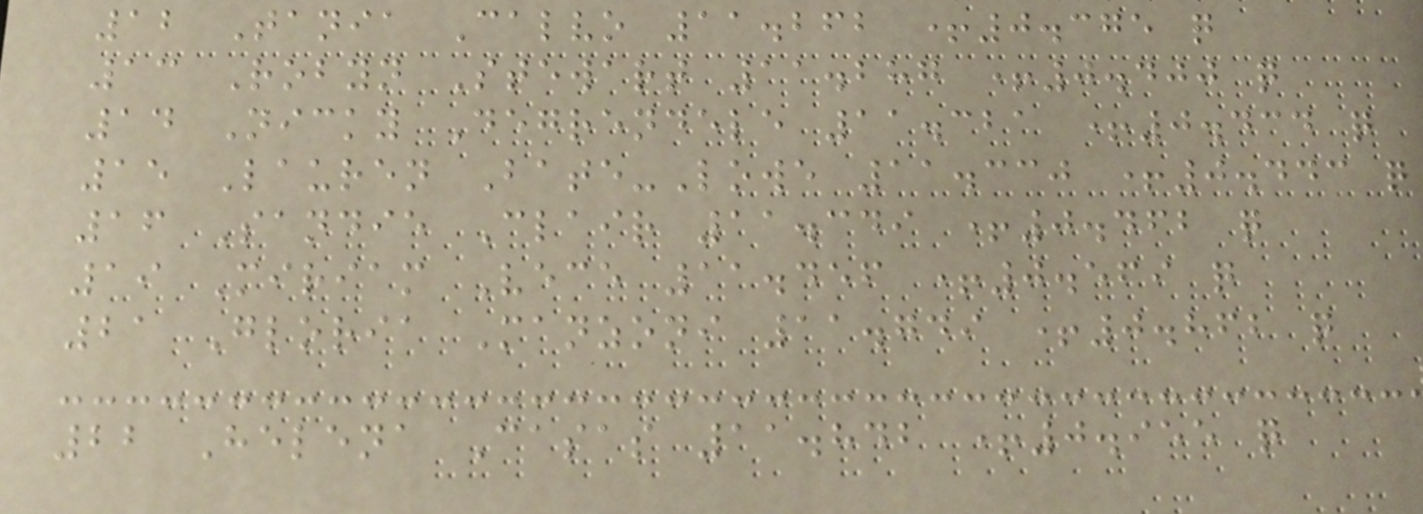12 Tania Calvo 11.262 +0.375 q
13 Robyn Stewart 11.287 +0.400 q
14 Nicky Degrendele 11.321 +0.434 q
15 Lauren Bate-Lowe 11.330 +0.443 q
16 Sandie Clair 11.349 +0.462 q
19 Miriam Vece 11.456 +0.569 q
21 Gloria Manzoni 11.749 +0.862 q
22 Helena Casas 11.842 +0.955 q
